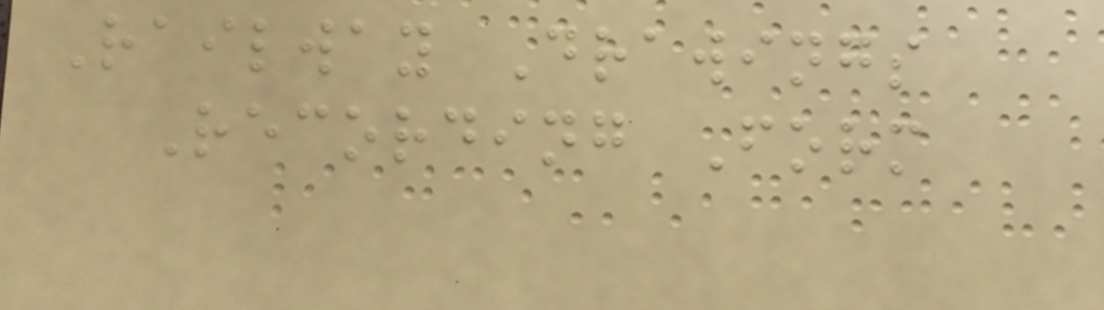Railway Drawings
Recording Form
